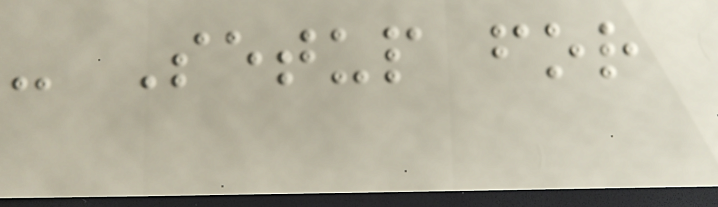- Setup for
